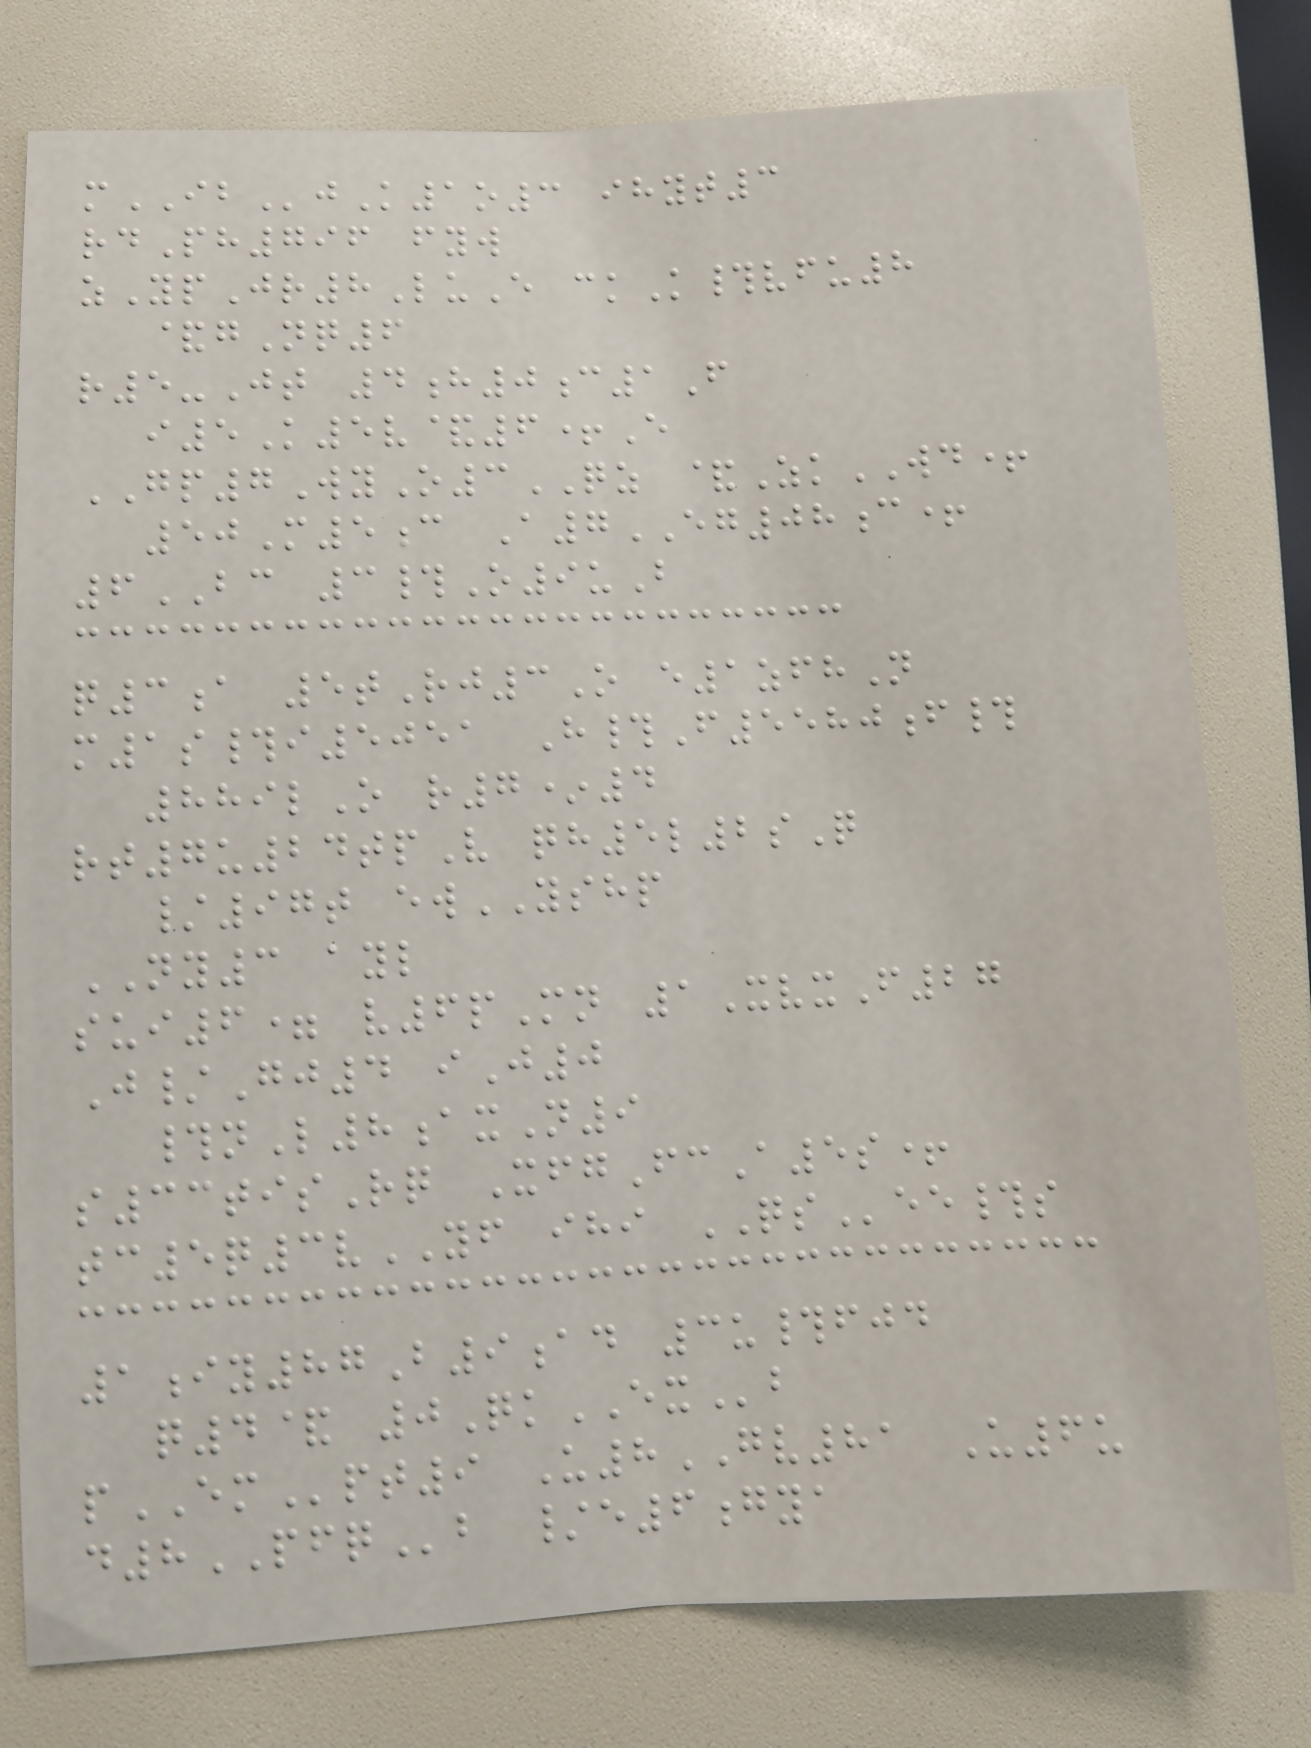mIBjK1o3 ihyt3
rdPh796 fyw
zYpJr8LuE ckK#vfu8
&gNq6
r5-Jt 4h0c1F
i5K5v&6+E
GP7WyO3QZ &ZkWD+
50M5c A7EG08c+
6BC 3#O9uB
q3a 5tRj3O e1zfhN
m1s#i5051 H#F5580f#
889lO r7*4
rt7u24tpV qh5l2sQ
/97t ewYSHP
NY3 ayl
sui6= v6pMn 1XvxF27
J/Gj4 iJ0
#nL8axN9
s33tisRq XfgFcA5s+
tc5q3vYF ihi QSee#s
1iy87B9ad 3u#fjd
q4& 0QkEXb
pEMpt9 U8GV81 U6u
d8PFQb /e6gya
